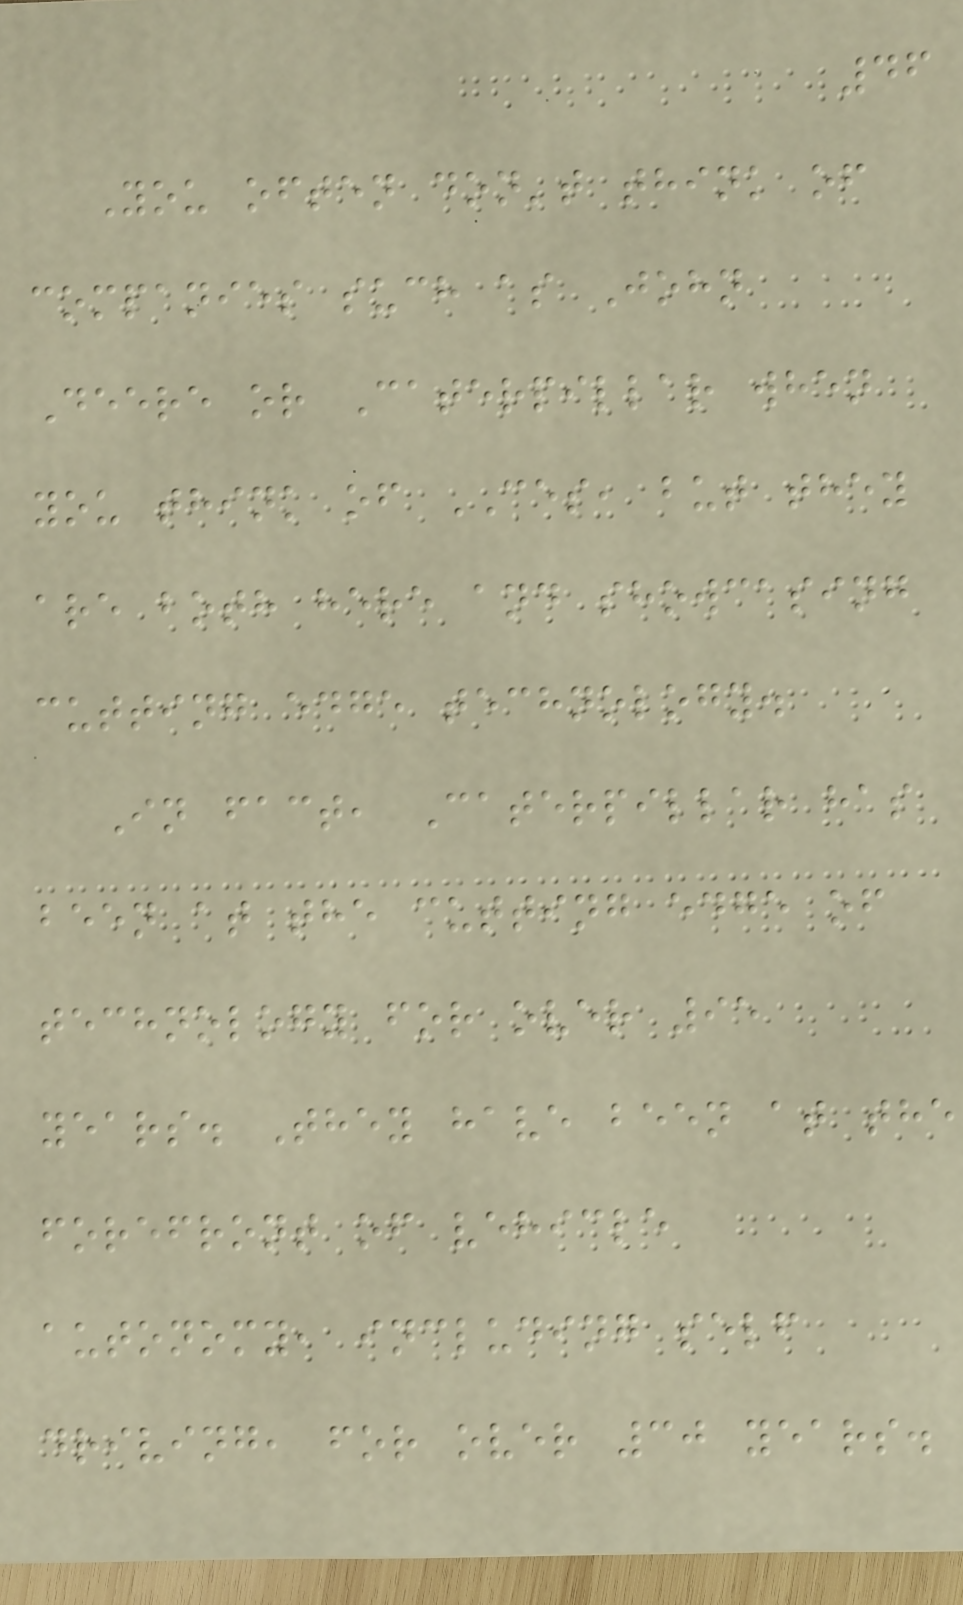46
You often don't think of
companies such as John
Deere or Caterpillar when
you think of CES, but they
are both here and showcasing
cutting edge technology.
In fact, Caterpillar has
been at the cutting edge of
technology for over 95
years. They have been at the
forefront of vehicle
autonomy, including self
driving, for over 30 years.
